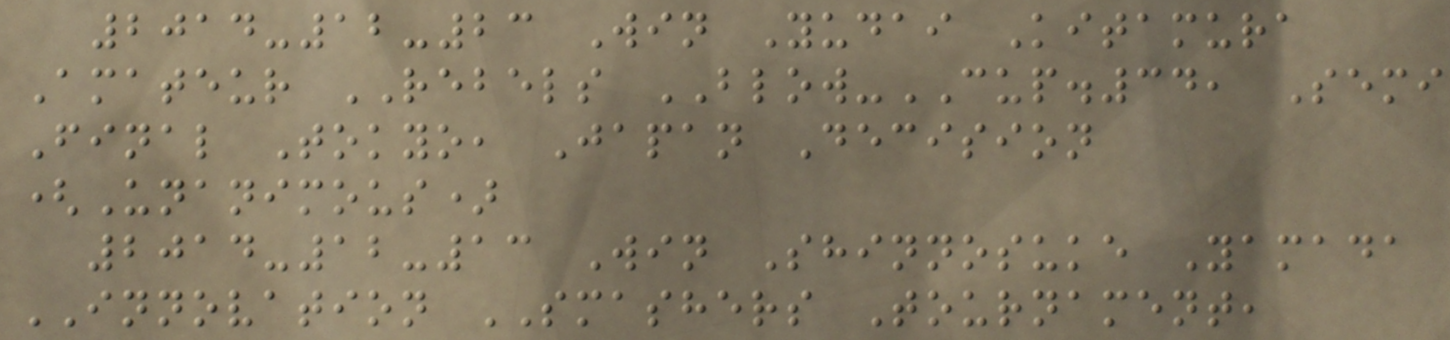2014-12-23 Win Yudai Kitamura
Amateur REBELS BLOW-CUP.34, Semi
Final Tokyo, Japan Decision
(Unanimous)
2014-12-13 Win Shinnosuke Yamada
INNOVATION SMASHERS Tournament,
